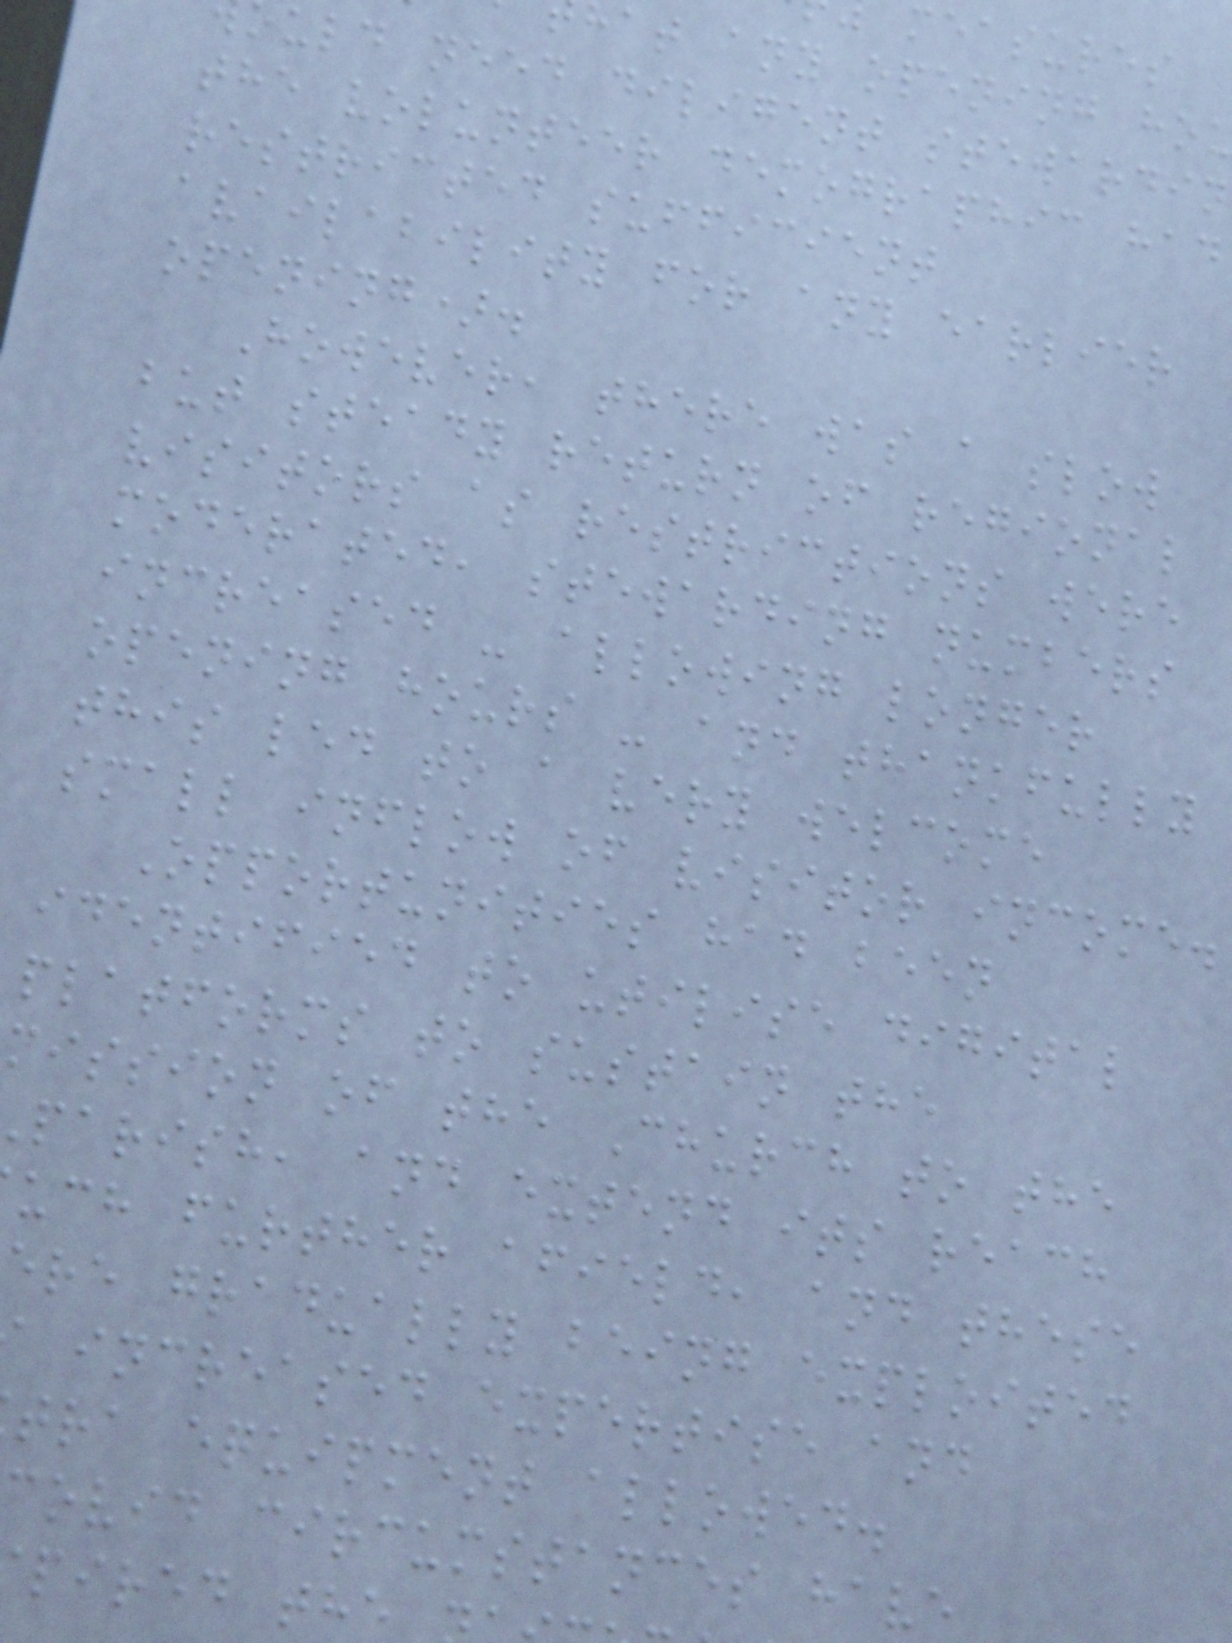measures
at any opening ho
uld need diligent stewardin
the volunteer demographic had
restricted sufficient
availability for any earlier
opening).
However, there was a slow
but steady return of regional
visitors as restrictions were
moderated, stewarding numbers
increased - allowing longer
opening hours - and thankfully
this led to a very welcome
small inflow of visitor income.
Opportunities had been
identified to utilise digital
platforms to sustain the
mission of the Church to the
parish, and extend its reach
uch further afield, and these
ere gradually being exploited
increased expertise and
tra equipment allowed.
covid circumstances have
pired the
